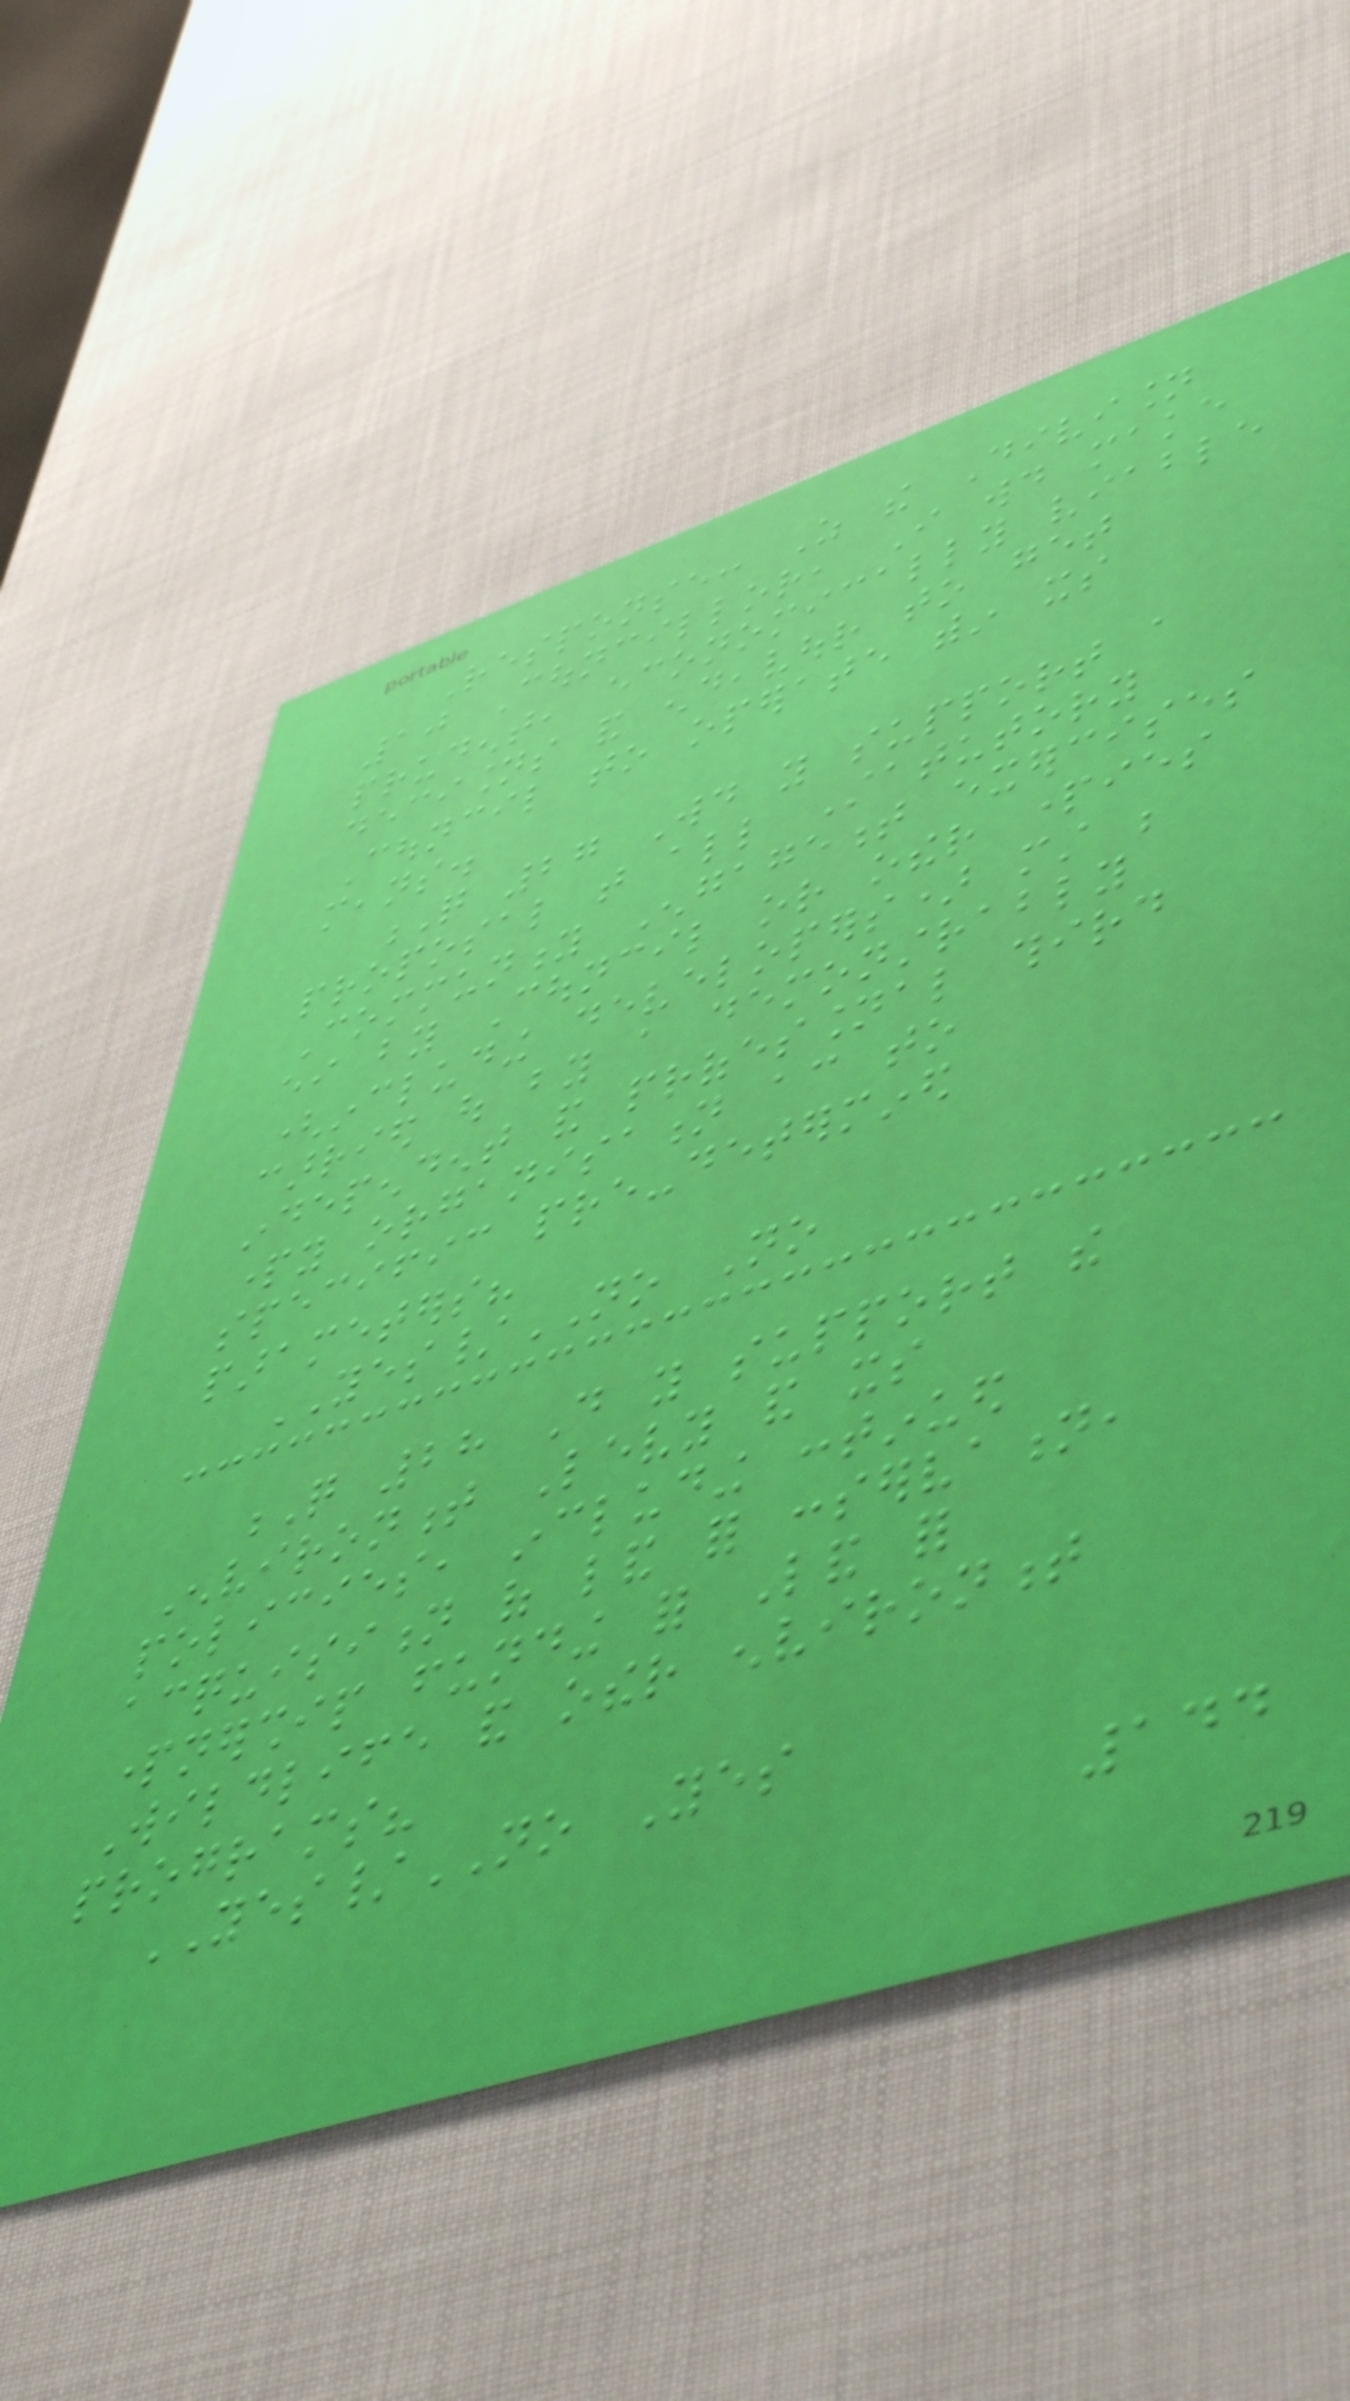Response: As the Division
10 Councillor, I would make
prudent, economically viable
decisions and endeavour to get
Council to operate within its
means.
Q 27 Would you support a
proposal that all Statutory
Community Engagement exercises
either by Council or other parties
(including developers) must be
carried out by a demonstrably
independent and professional third
party organisation according to
specific pre-determined
parameters?
YES/NO No
Q 28 Do you support the
Environment Levy and its
policies, including continued
acquisition of land for conservation,
partnership funding for Land for
Wildlife and other environment
programs?
YES/NO Yes
144
